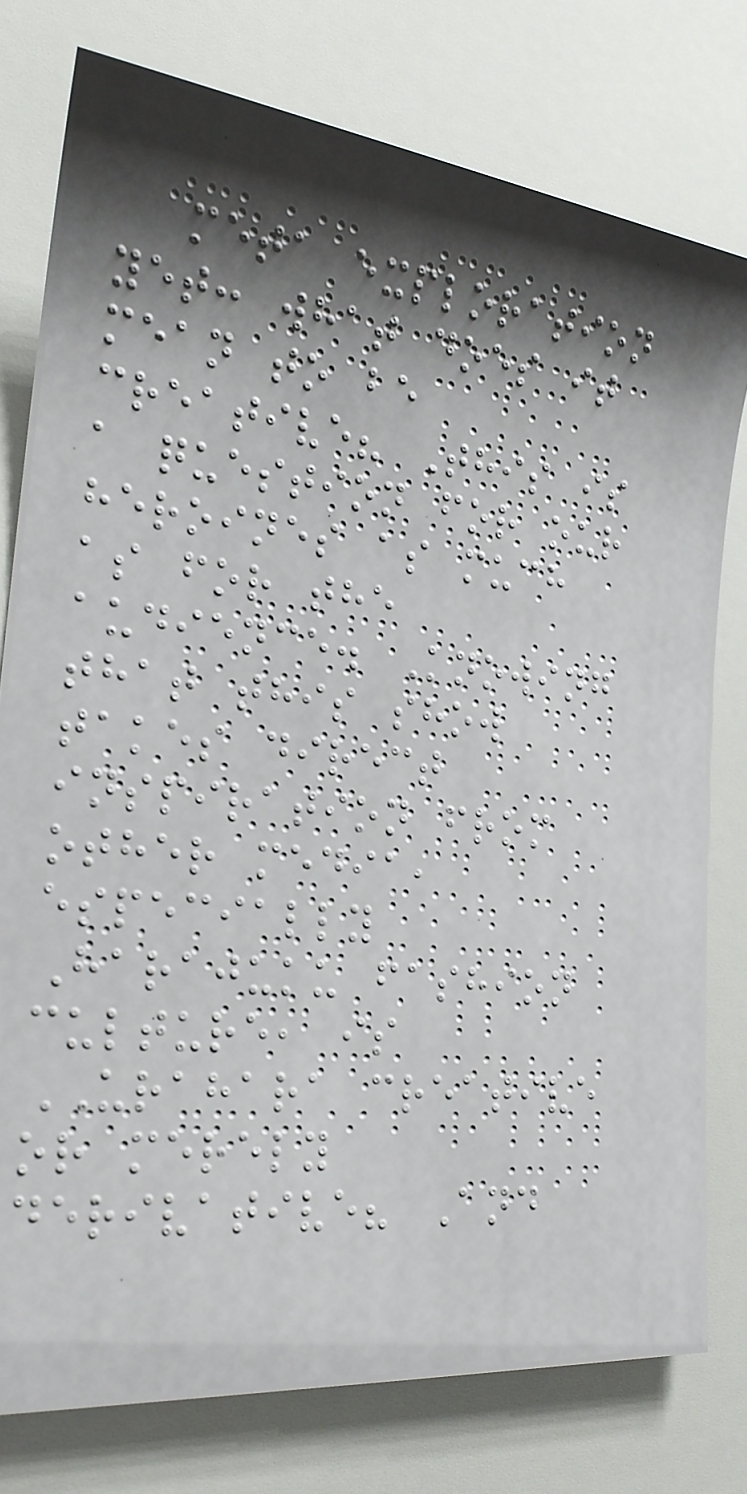meta exploration
yet: what does it
mean to be
creative? This is
a question for our
heroines as much
as for the
audience. Knowing
that this show
takes direct
inspiration from
other media,
especially
Harajuku fashion
culture, is
URAHARA creative
or merely
derivative? And
